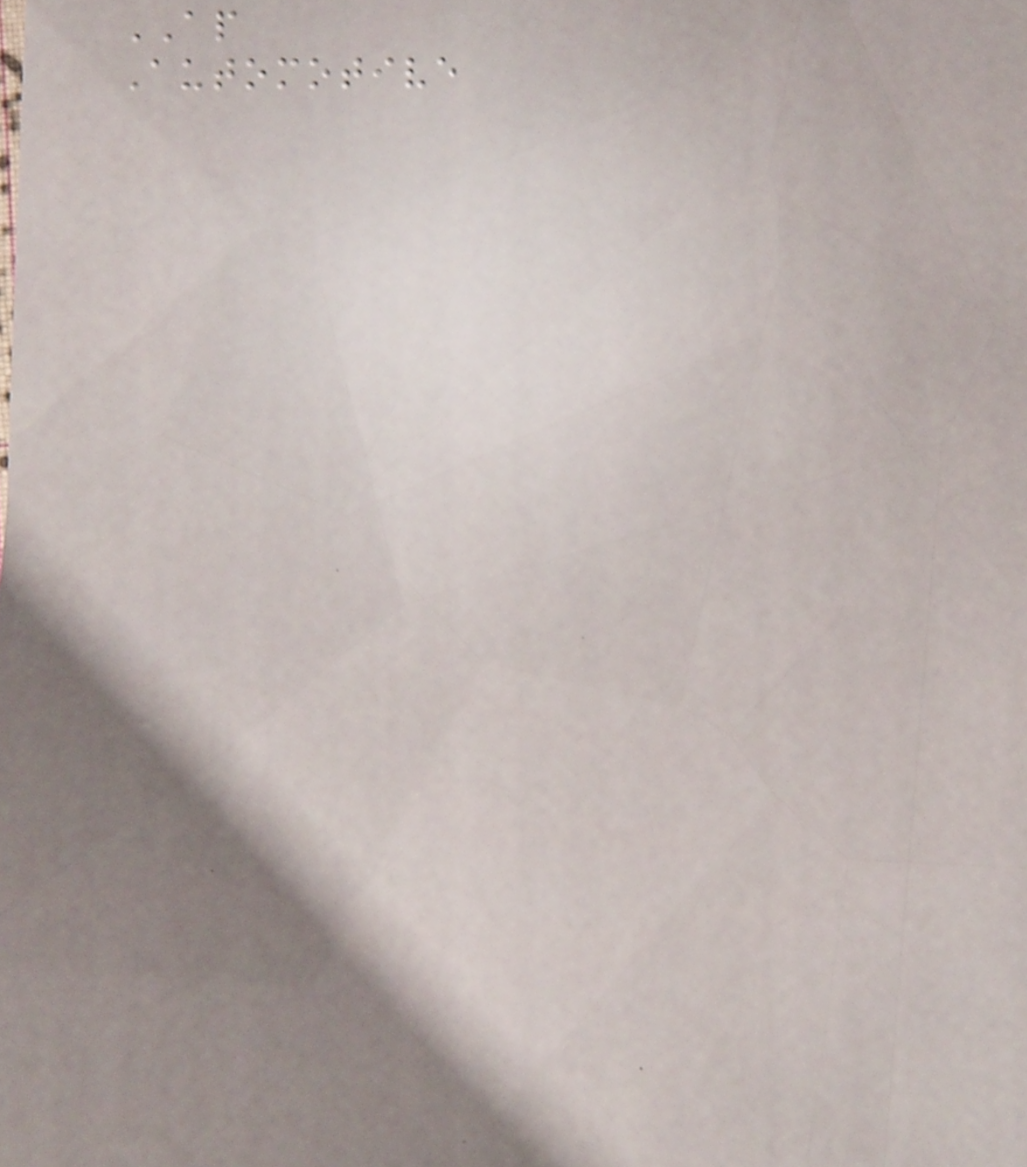AP
Automotive
